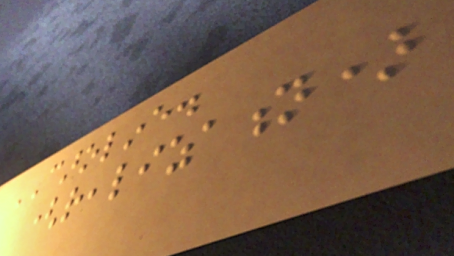CAROLINE.
(realization)
